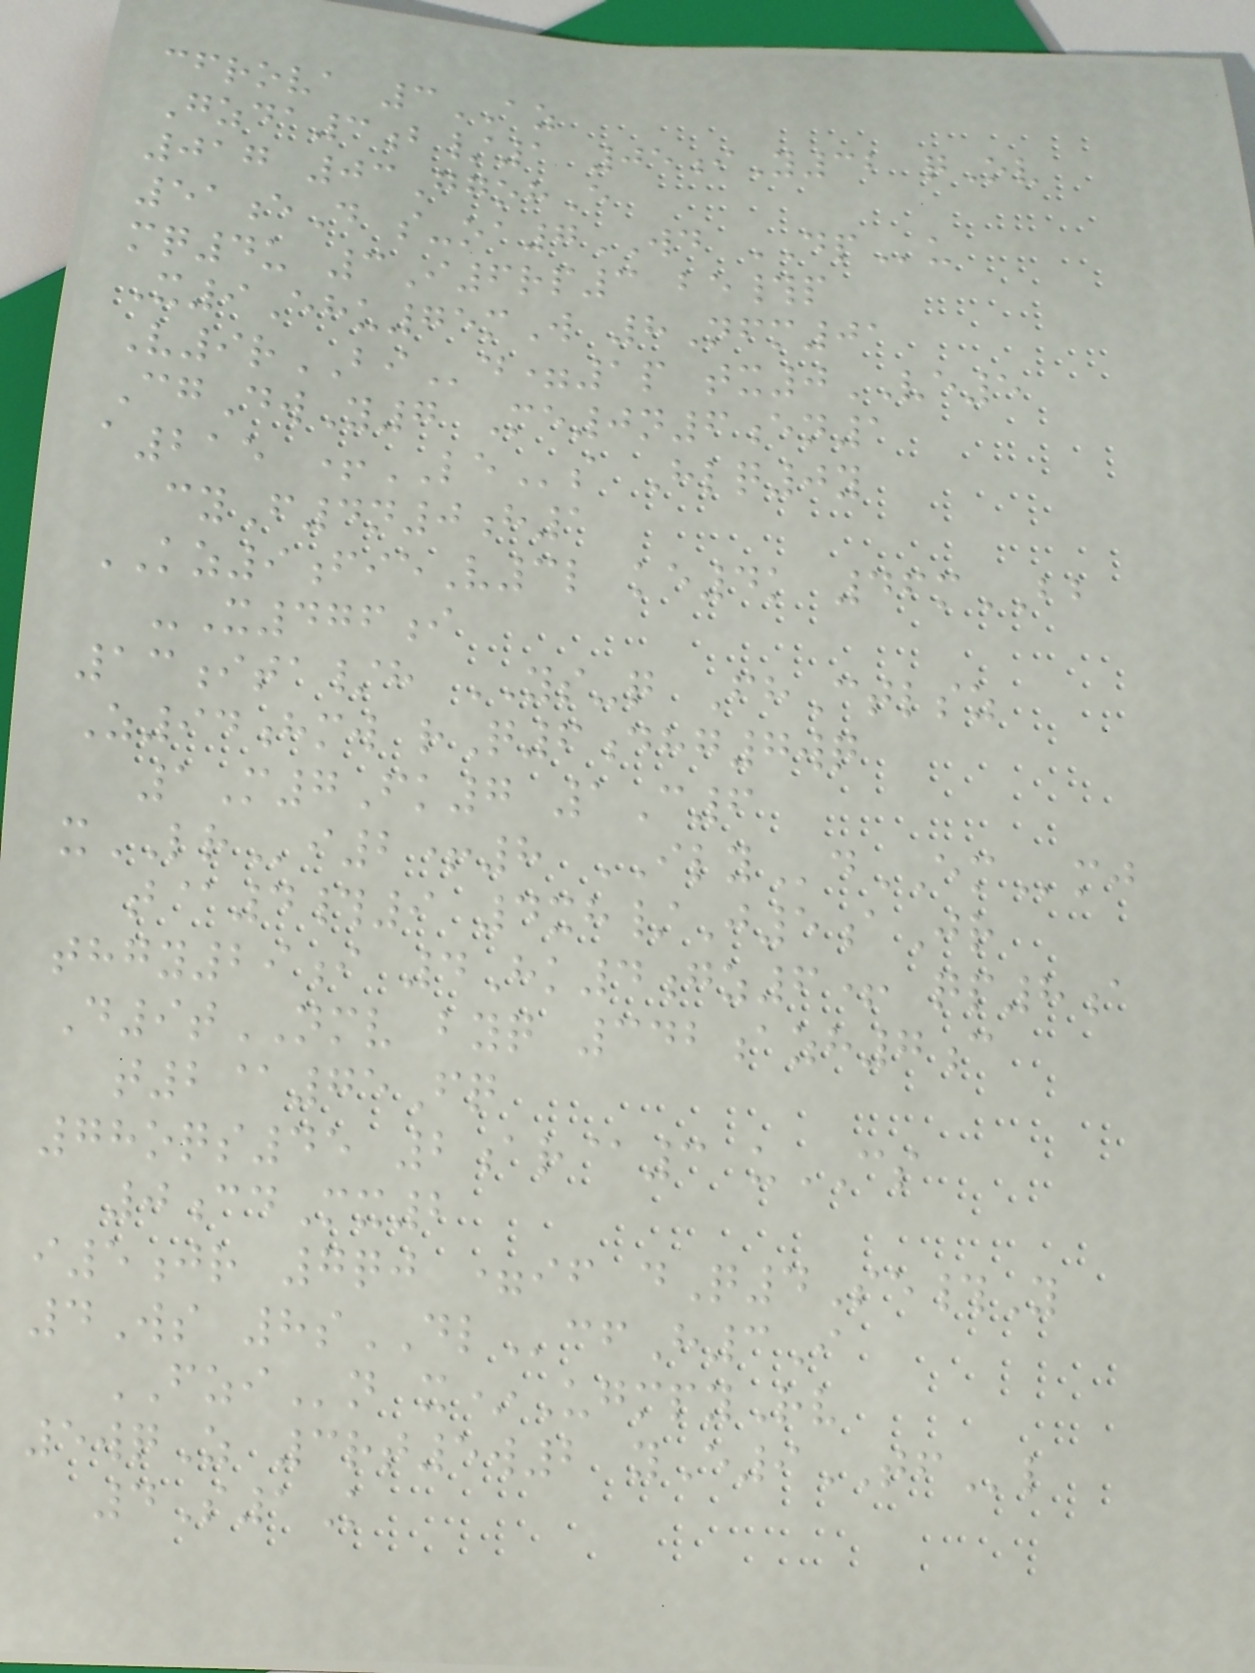cfrova 3AZ
Gzda3b/1 05iY32 qOv
017 03GgohE
51eD s-oa7WD DPu
mq4u 3I6rp3 be#p
X9Ehu75mW 8Nfm01
V9rBId=1p tx0VE5
CgDwY7 Me0n6en1
a215 +LEs Hlq0y
cyF4n0h1
KZ9fieV3l ke4k 46mBB
-X476i
13ita/h YS-q FhCtlsz
Z94hmw rQ6dhg7wq
1M7Fk7 1C6
xLRi2+8 ILYdEMmj
t@4#9 4xh/J5aJr
thgy29i 4Hk4gz6+ qp8a
D9tNMV byq 342azh7c
t2@75Fq
78oqs45 2ar@3 uCS
0cdMx2
i5jr 7qj =if dQ4Se#Y
4Ws 8sDLcfH3I
FZIn x*UgmpyRv
5wqZ 3rt5w2 yE9TFl
4S1K
